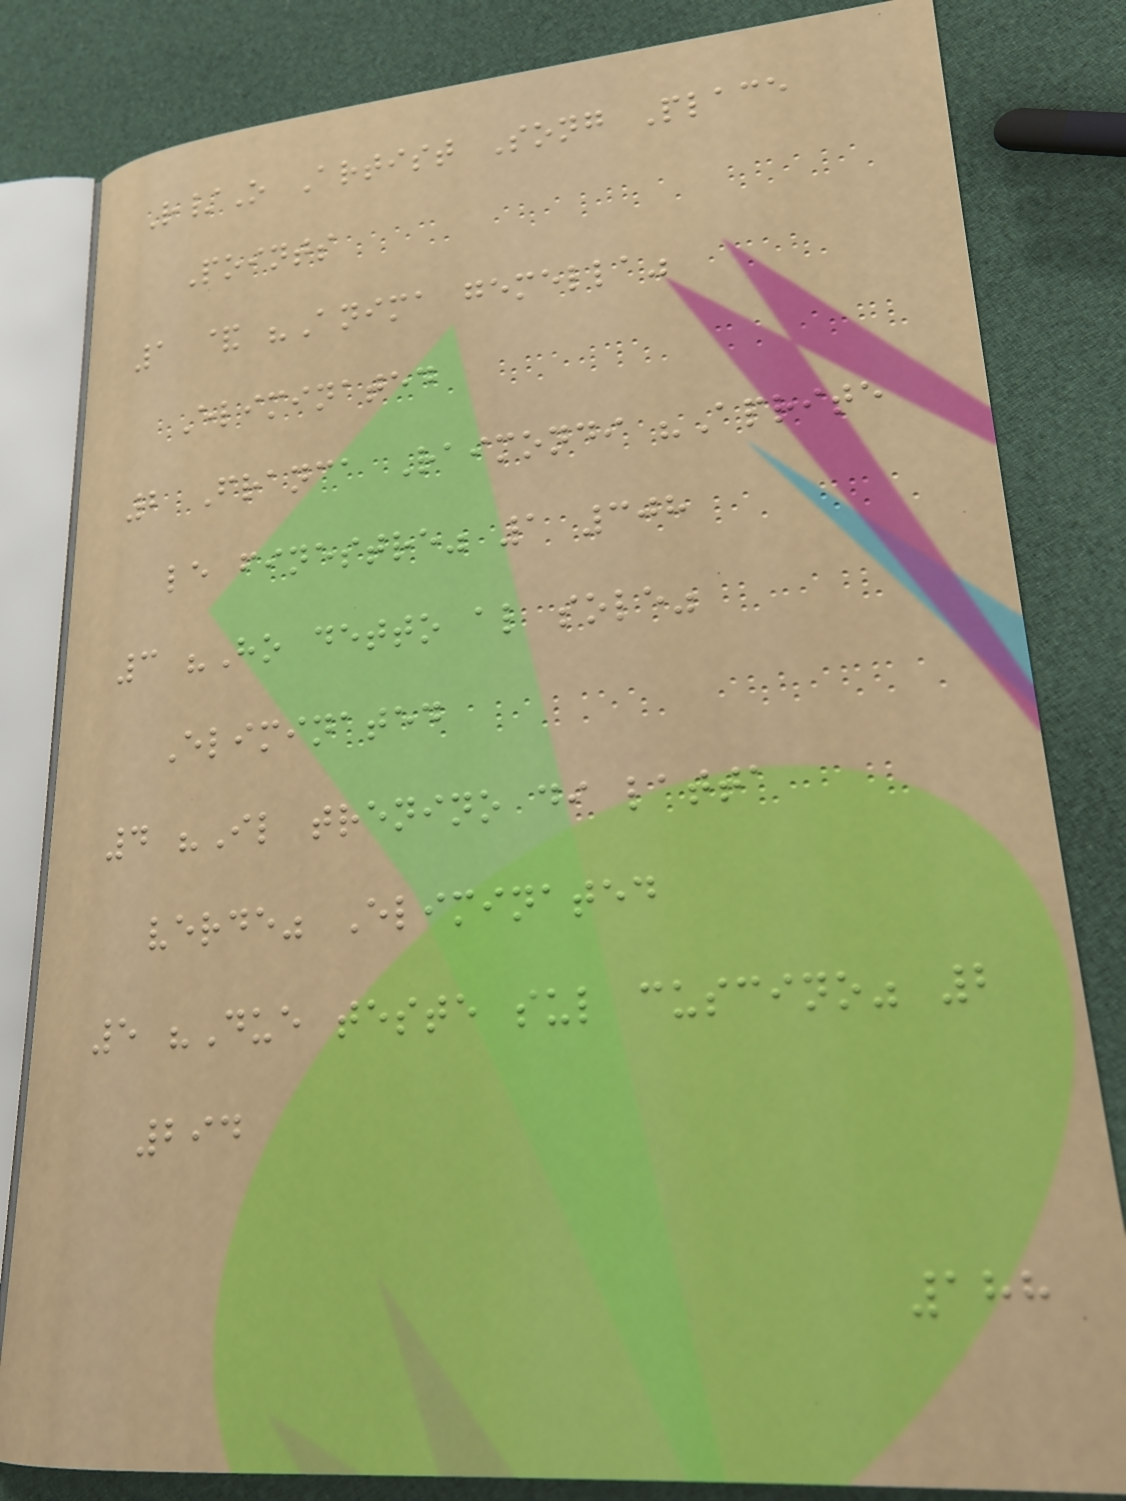R/O Artist Song Place
Points
1 & "Anima gemella"
Eliminated
2 Franca Raimondi "Aprite
le finestre" 1 308
3 "Ho detto al sole"
Eliminated
4 "Il trenino di latta
verde" Eliminated
5 "Due teste sul cuscino" 2
294
188
